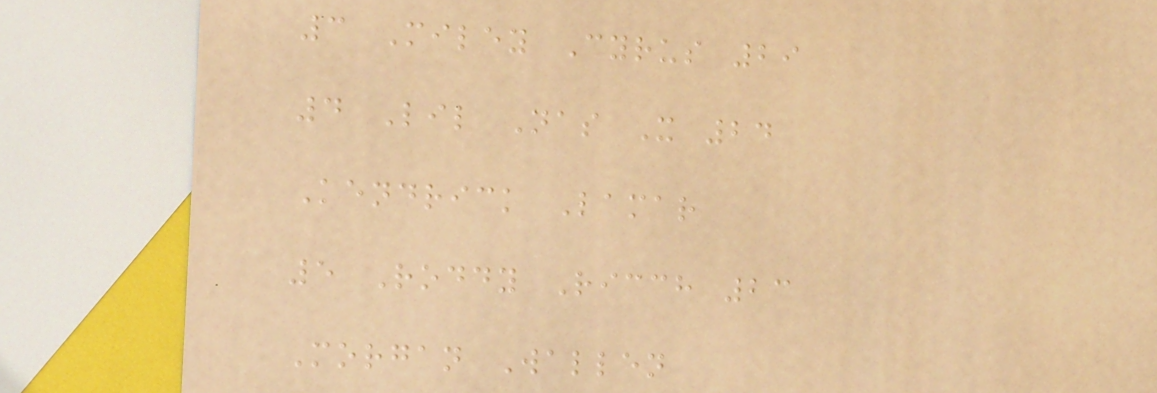3 Miley Cyrus 29
4 Lil Nas X 24
Kendrick Lamar
5 Roddy Ricch 23
Morgan Wallen
